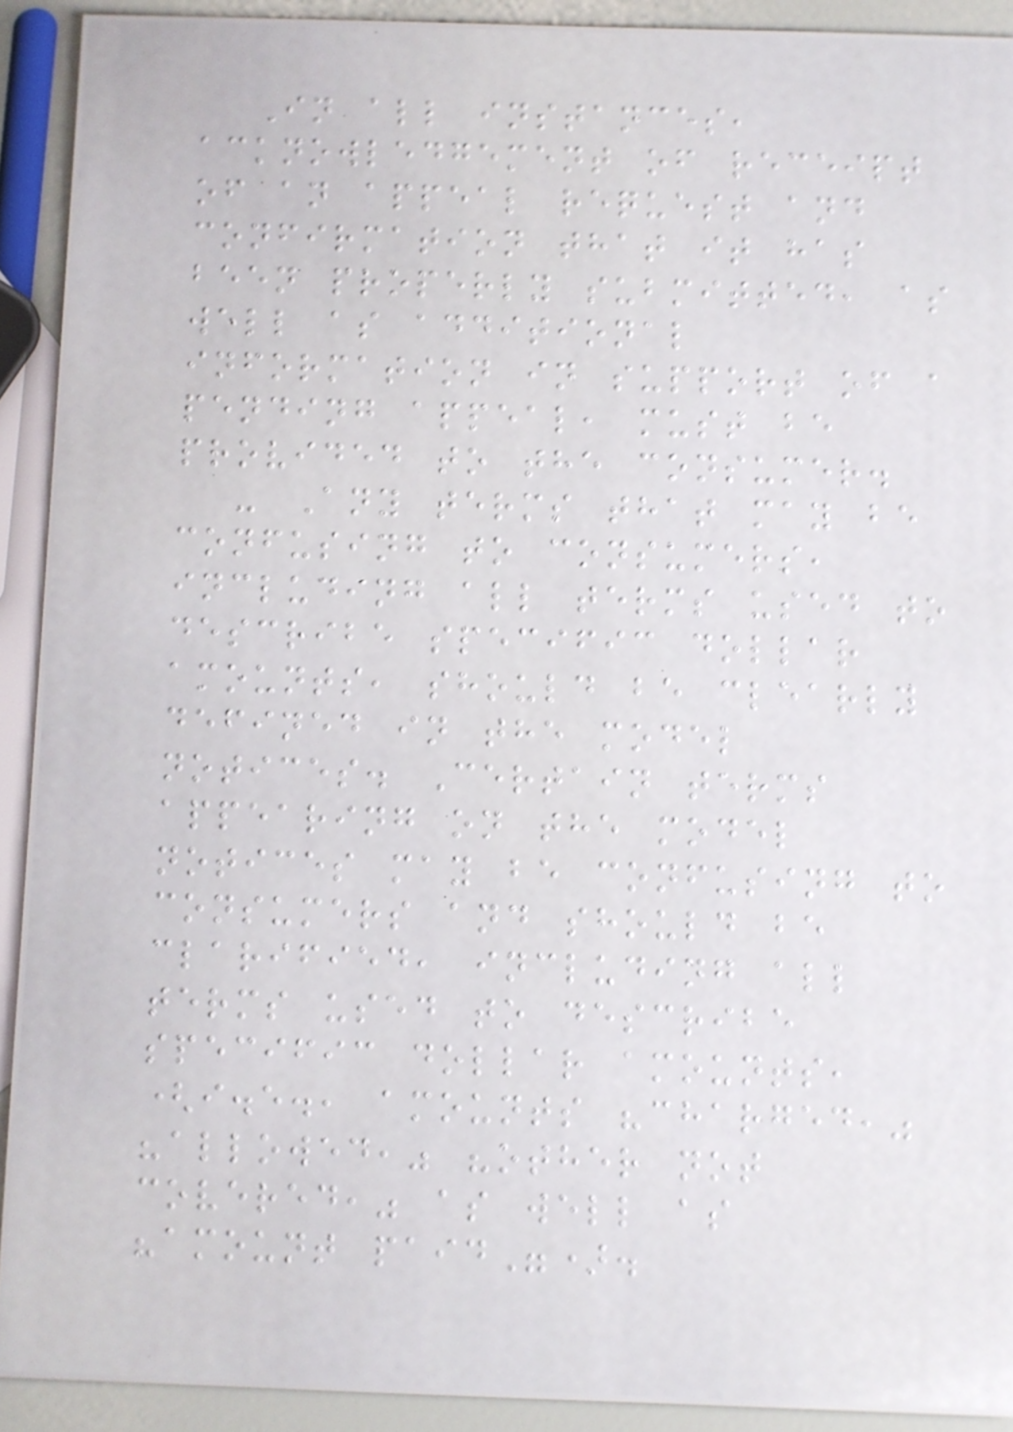In all instances,
acknowledgement of receipt
of an appeal request and
confirmation that it has
been properly submitted, as
well as additional
information in support of a
pending appeal, must be
provided to the consumer.
- Any terms that may be
confusing to consumers,
including all terms used to
describe specific dollar
amounts, should be clearly
defined in the model
notices. Certain terms
appearing on the model
notices may be confusing to
consumers and should be
clarified, including all
terms used to describe
specific dollar amounts,
(i.e., amounts "charged,"
"allowed," "other not
covered," as well as
"amount paid").
